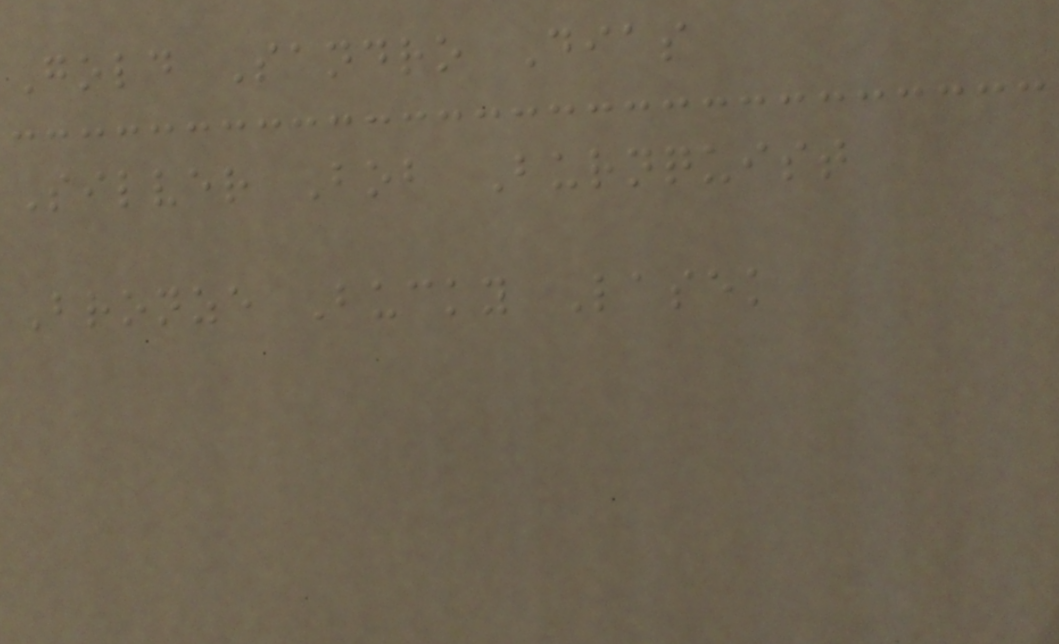Gold Sandro Dias
Silver Bob Burnquist
Bronze Bucky Lasek
